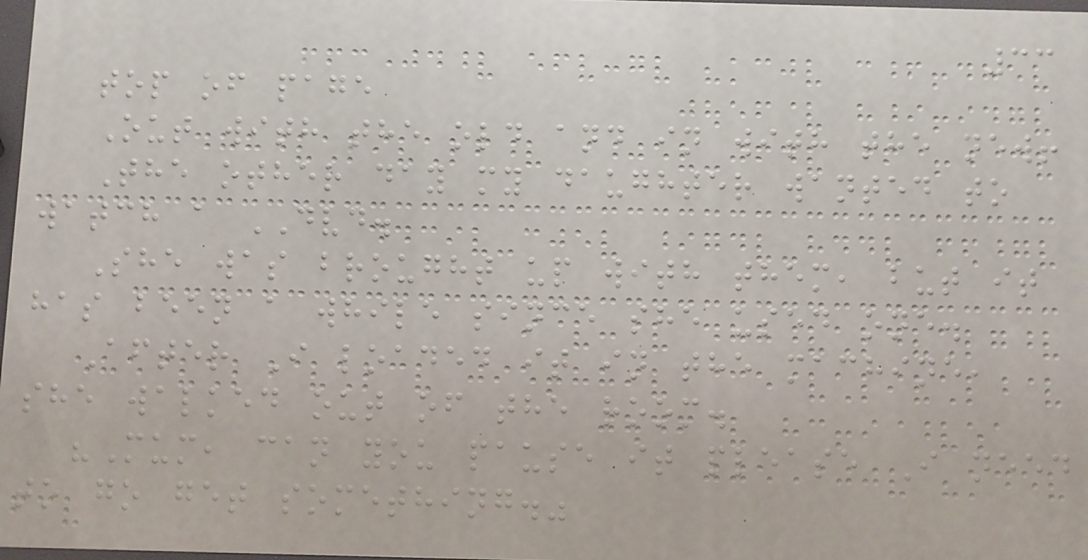33
top of page
Out with the old and in with the new!
The other day my daughter wanted to
watch a DVD.
She was brought up with them, but it
has been a while since she used one.
After I loaded it in the machine,
she walked out of the room.
"Mum, can you pause it please I need
to go get something."
